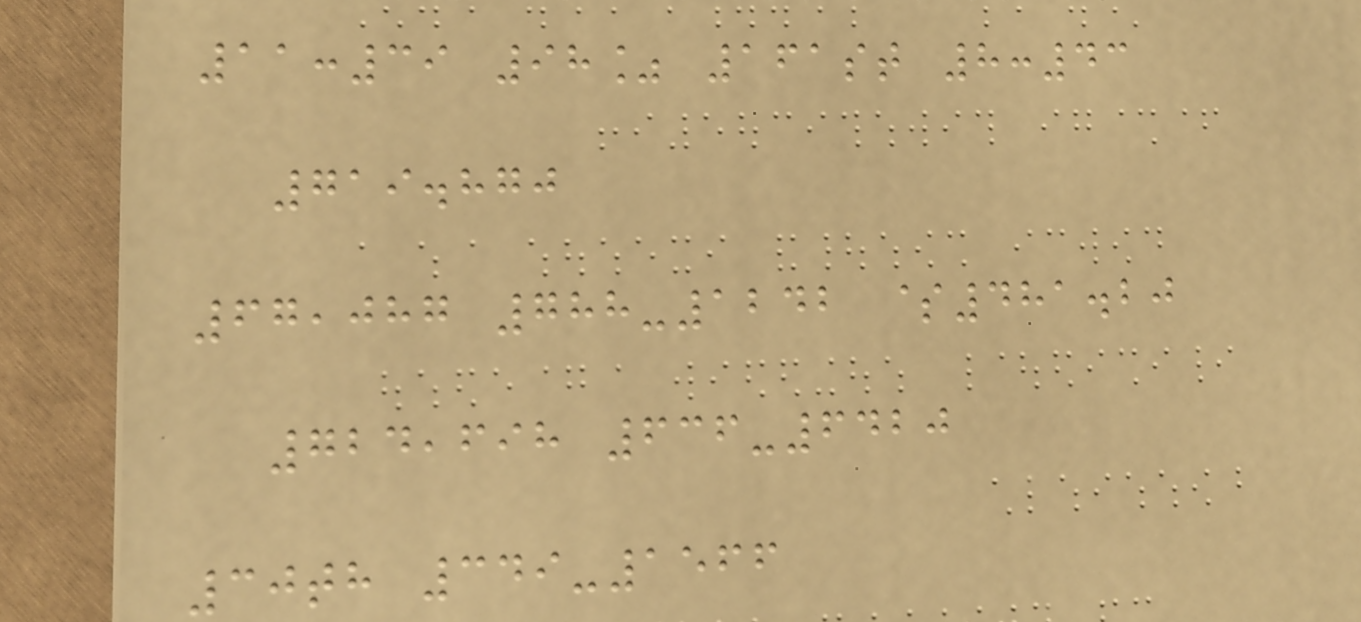11:39 98% 161st 8:43
719.870
67,087 788-1242 $481.20
724,698 636-6420
30th 349-1566
